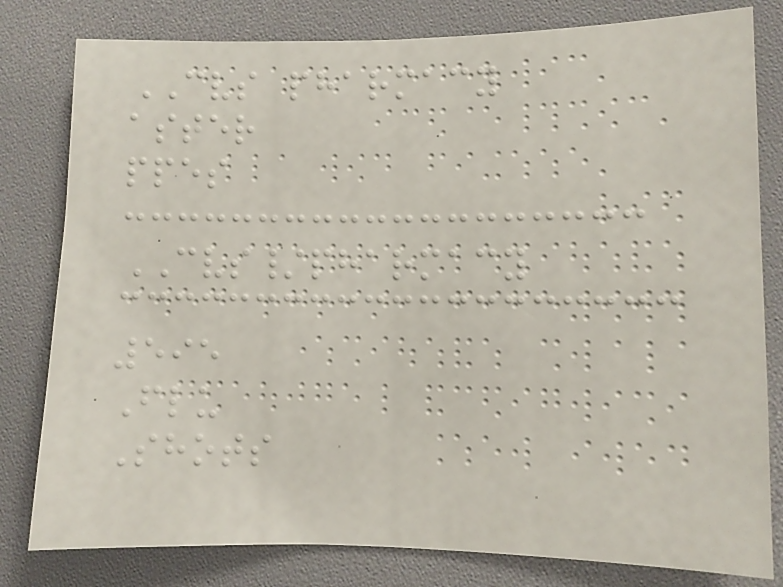CVS pharmacy
aster
ppes
CVS/pharmacy
595
Flu
Shots
